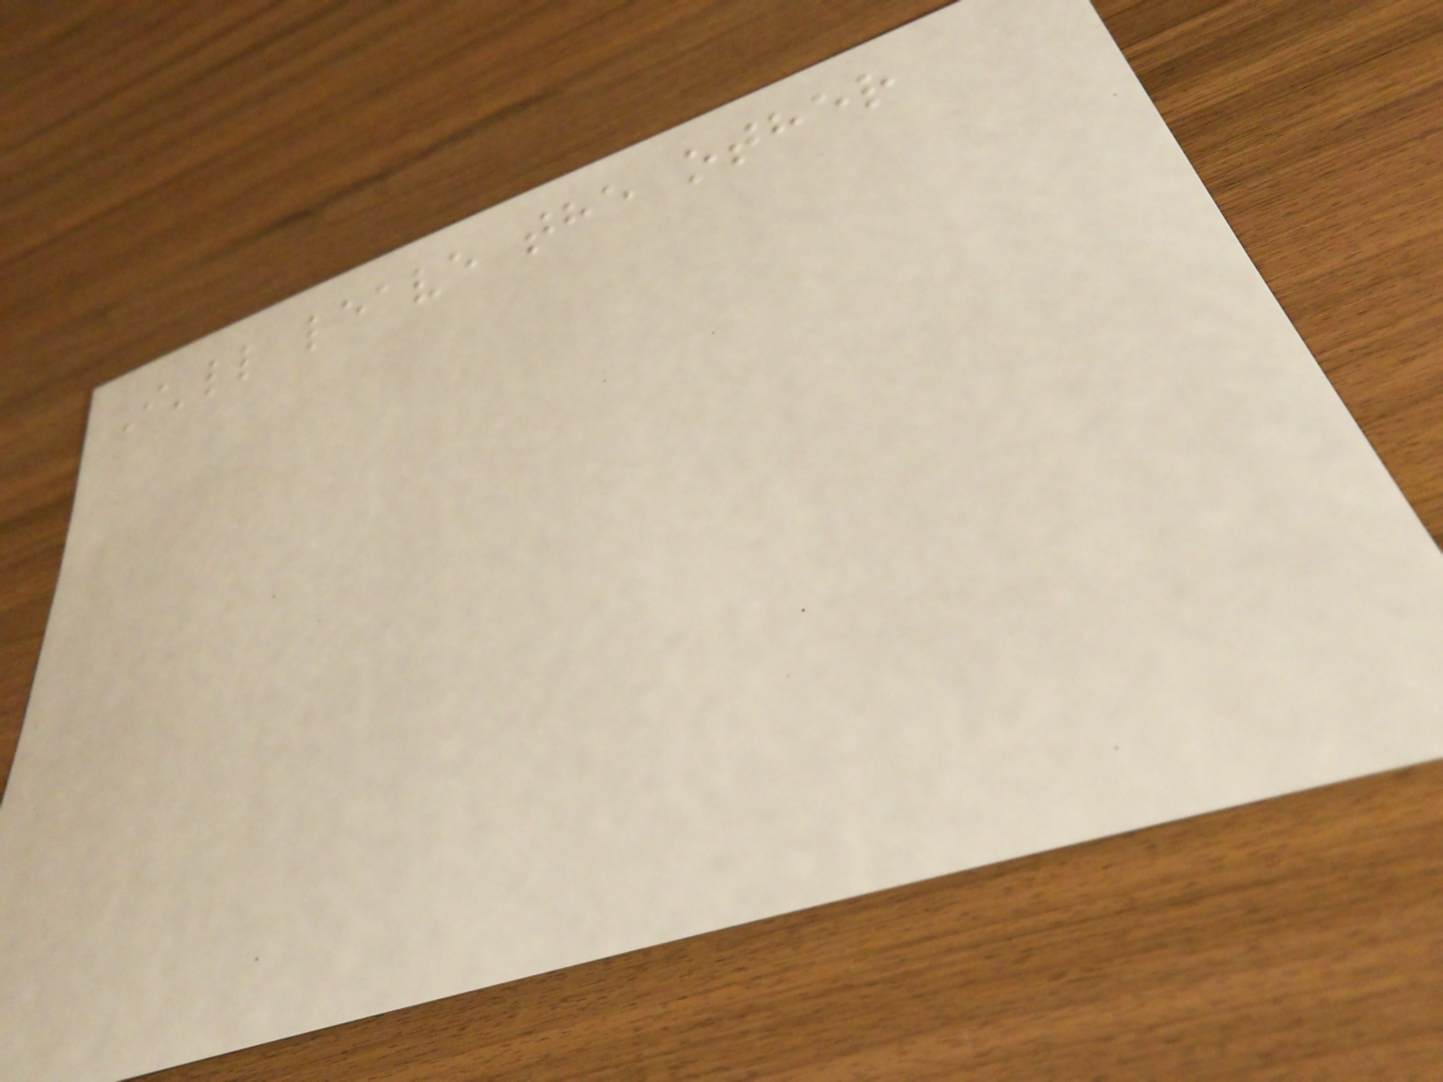I'll leave the other
